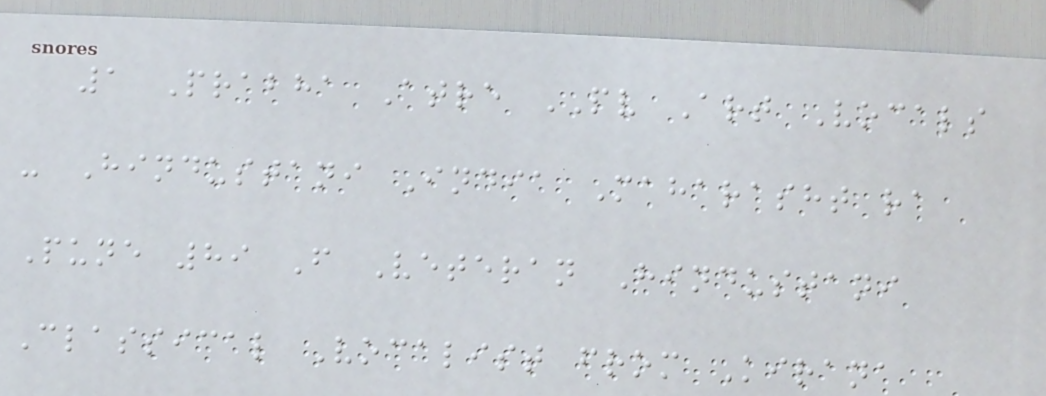1 Prabha Atre PV Art Vocals
- Hindustani India Maharasht ra
Pune 89 F Veteran Hindustani
Classical Vocalist from Kirana
